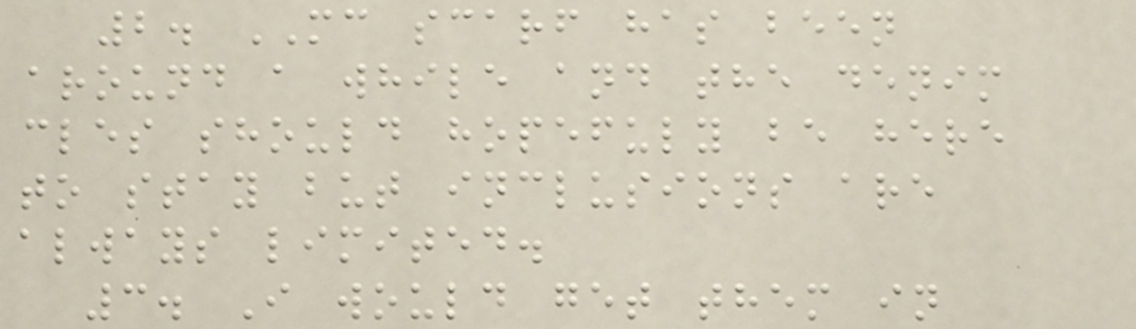2. MC scarf has been
around a while and the denim
cles should hopefuly be here
to stay but inclusions are
always limited.
3. I would get them in
